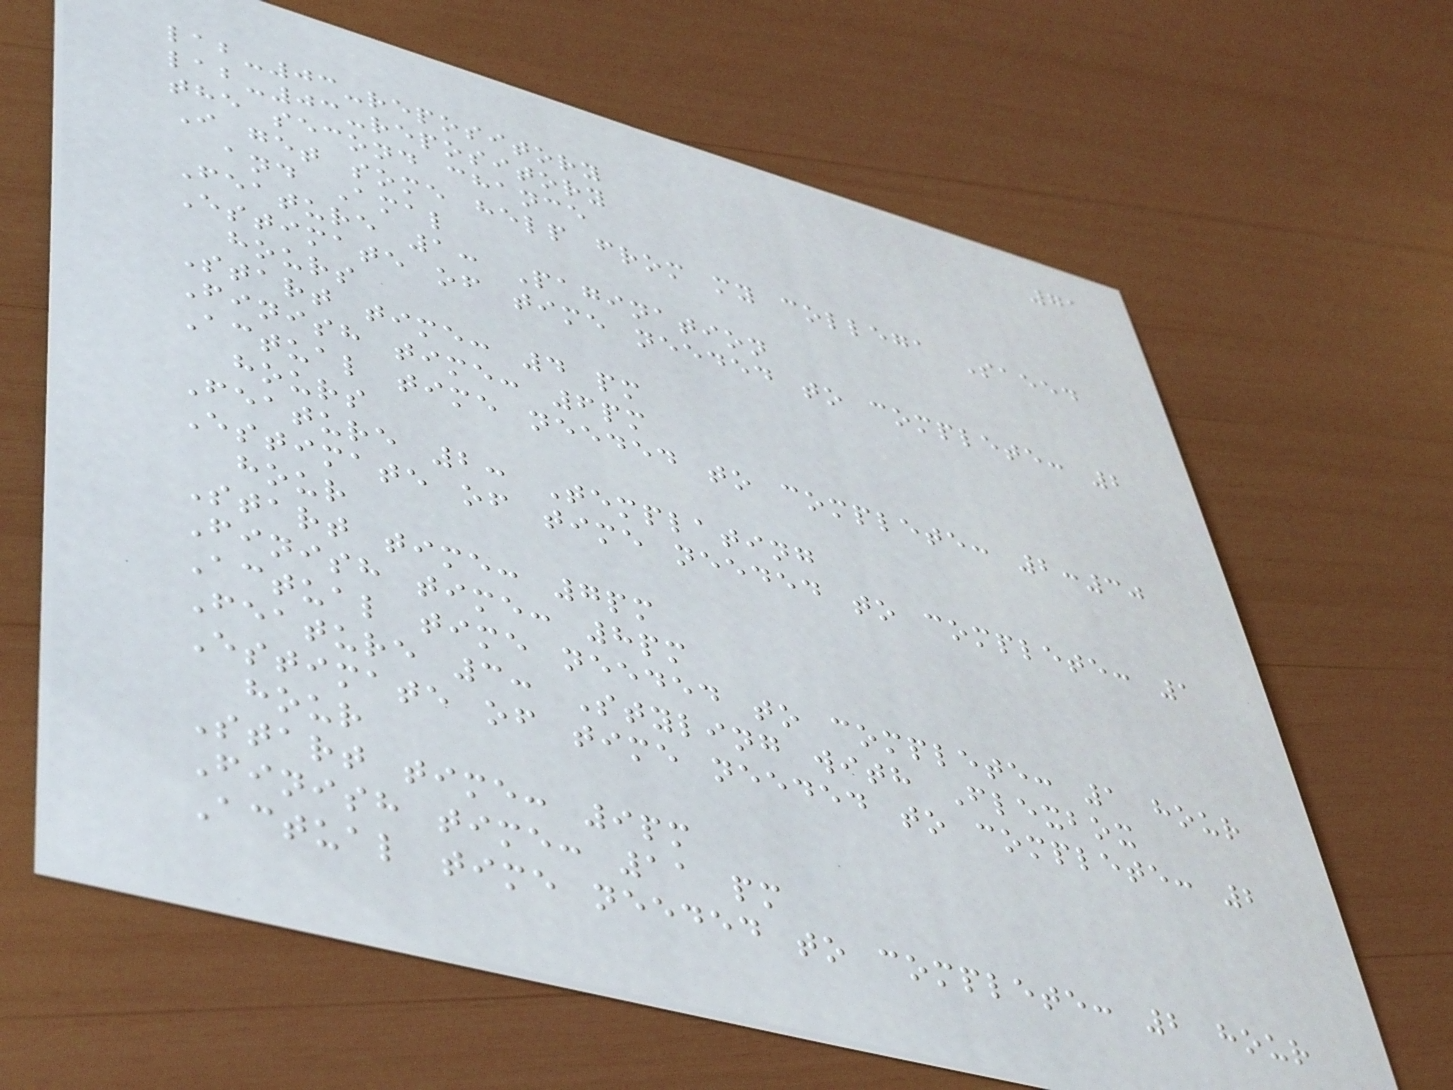71
lab-03-repository
lab-03-repository
the second chance
I get some help from my collega Saeed
and Amal
Feature 1: Pagination
Estimate of time needed to complete: 2
hours
Start time: 4 pm
Finish time: 6pm
Actual time needed to complete: 2:30
hours
Feature 2: Templating
Estimate of time needed to complete: 1
hour
Start time: 7pm
Finish time: 8pm
Actual time needed to complete: 1 hour
Feature 3: Styling with Flexbox
Estimate of time needed to complete: 2
hour
Start time: 9pm
Finish time: 11 pm
Actual time needed to complete: 2 hour
